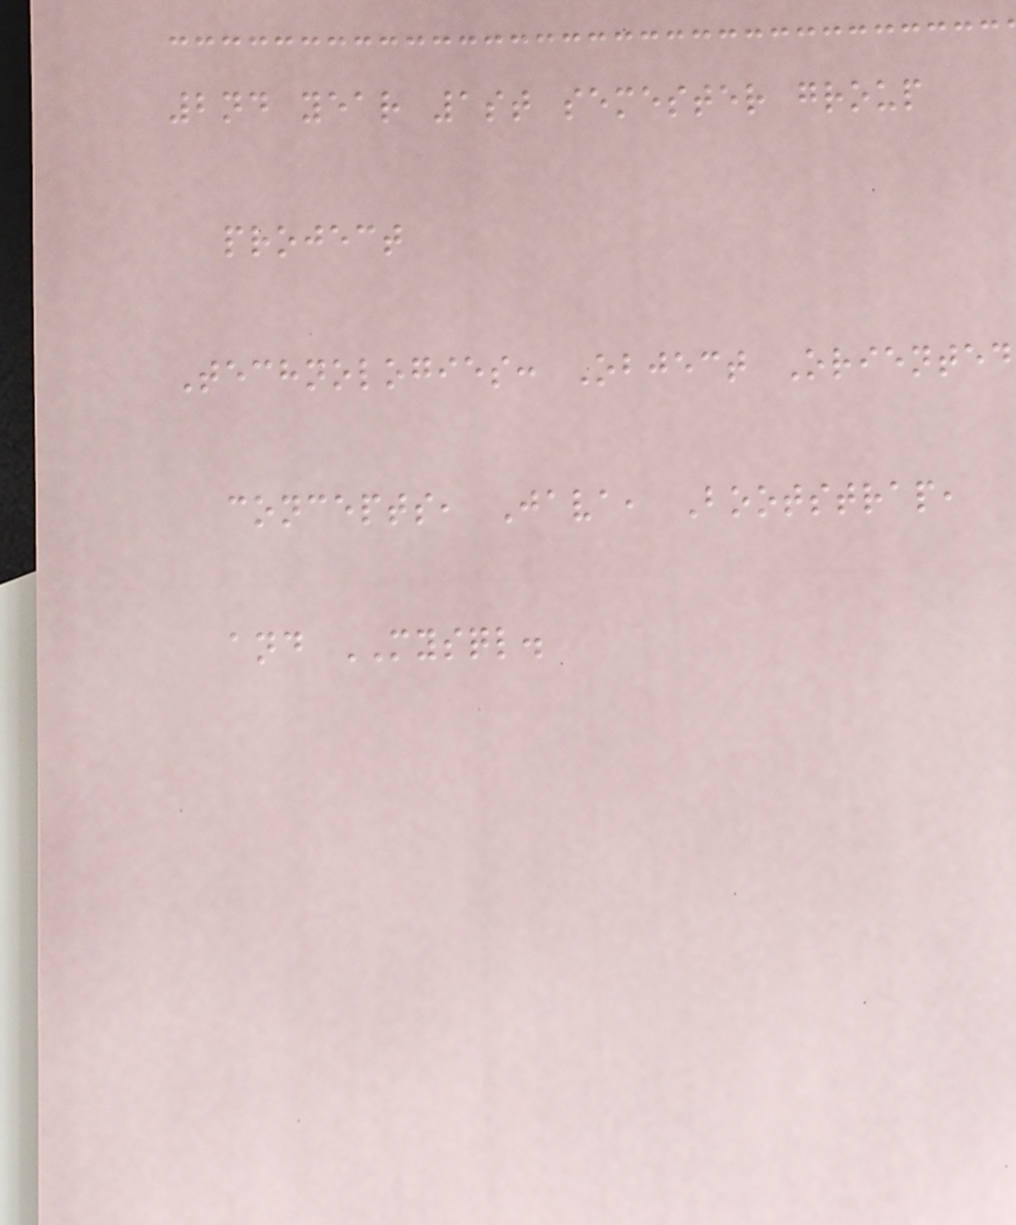2nd year 1st semester group
project
Technologies: Object Oriented
concepts, Java, Bootstrap,
and MYSQL.
